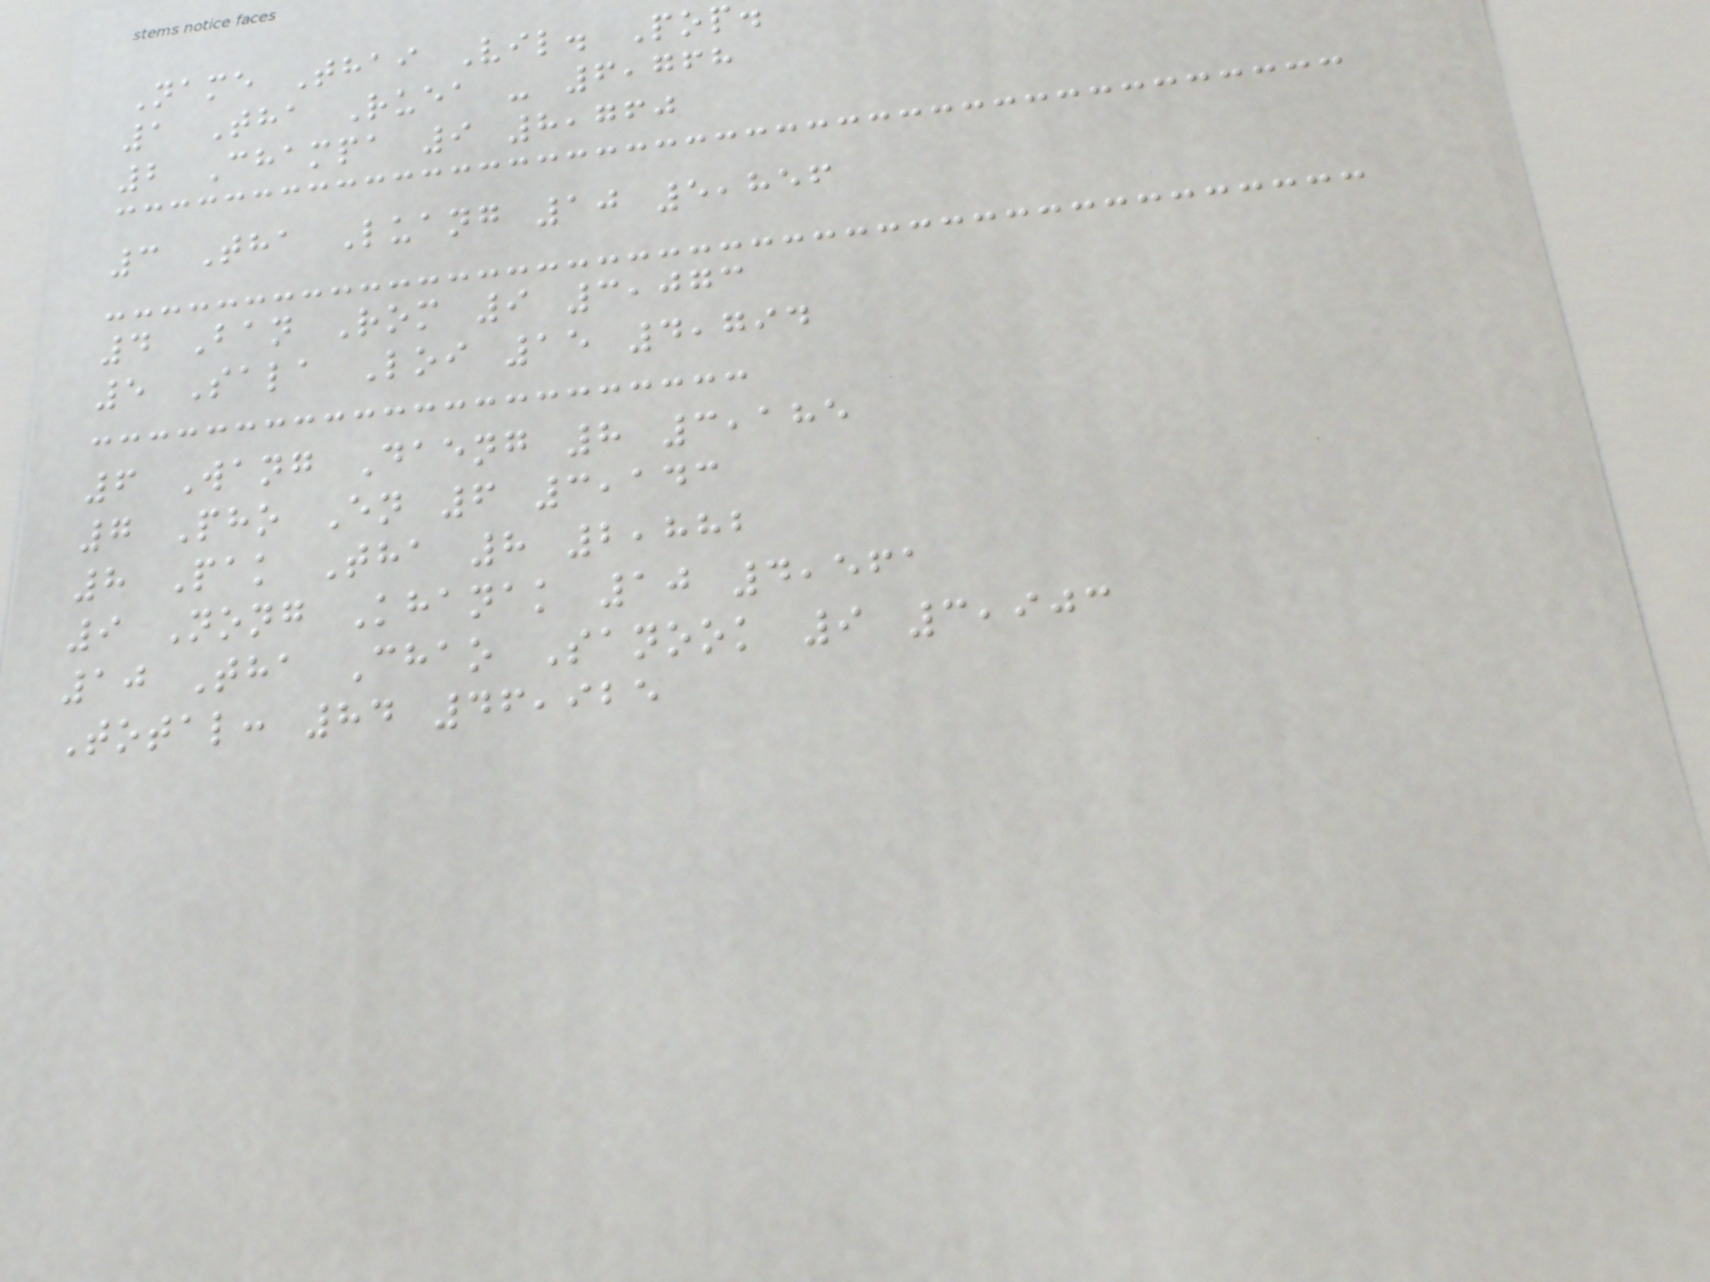Name Thai Vil. Pop
1 Tha Ruea - 6,768
2 Champa 9 8,760
3 Tha Luang 10 5,856
4 Ban Rom 9 3,073
5 Sala Loi 15 4,794
6 Wang Daeng 8 3,185
7 Pho En 6 3,143
8 Pak Tha 8 2,882
9 Nong Khanak 10 4,561
10 Tha Chao Sanook 9 3,903
Total: 84 46,925
